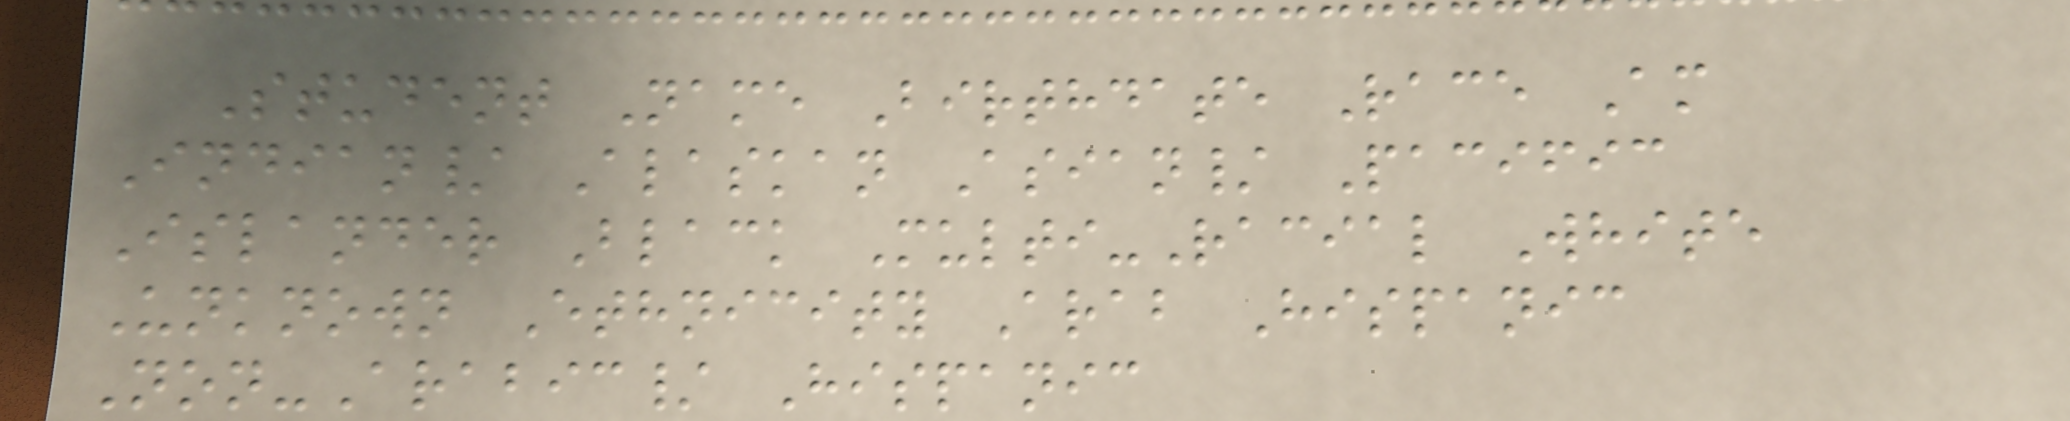Student Name Birthdate Race Am
Indian/ Alaskan Asian/ Pacific
Islander Black Multi-Racial White
Unknown Ethnicity Arab Hispanic
Non-Arabic/ Hispanic
